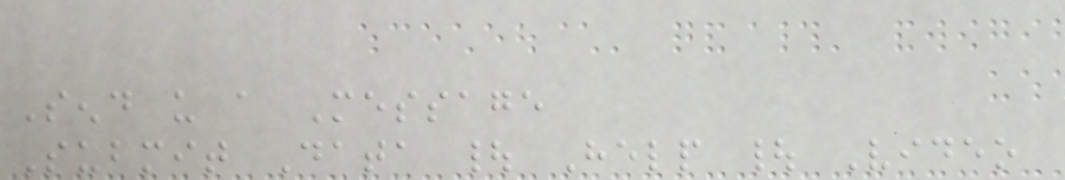Send us a Message
Submit Data | Help | Video
